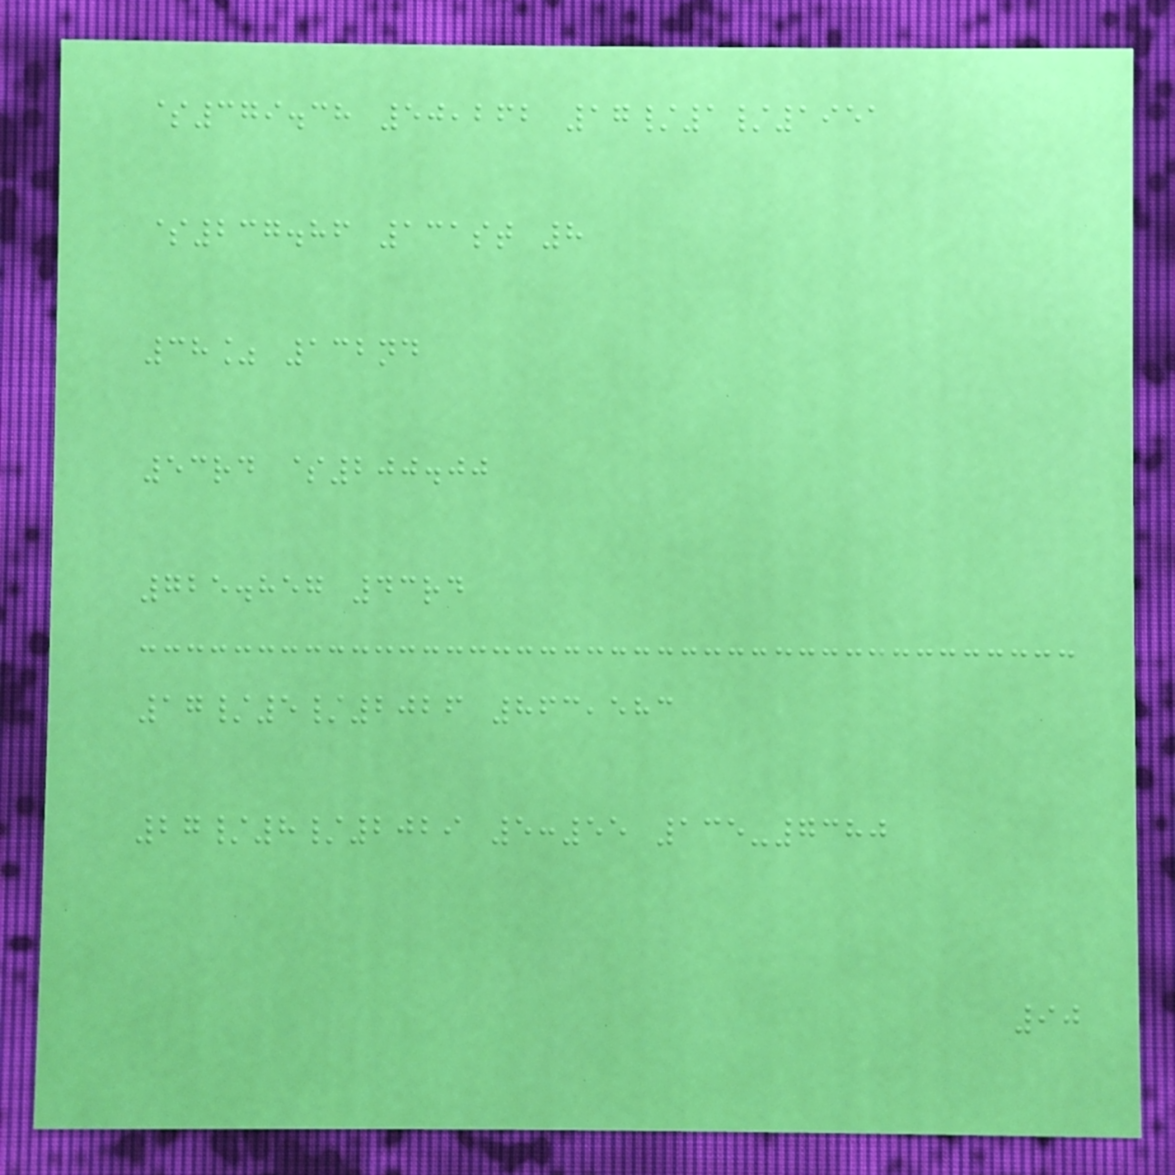$379.38 50,262 17/1/1951
$237.86 131st 8
38% 132nd
53rd $200.00
725.857 43rd
17/5/2026 863,583
27/8/2029 5:55 135-7380
90
